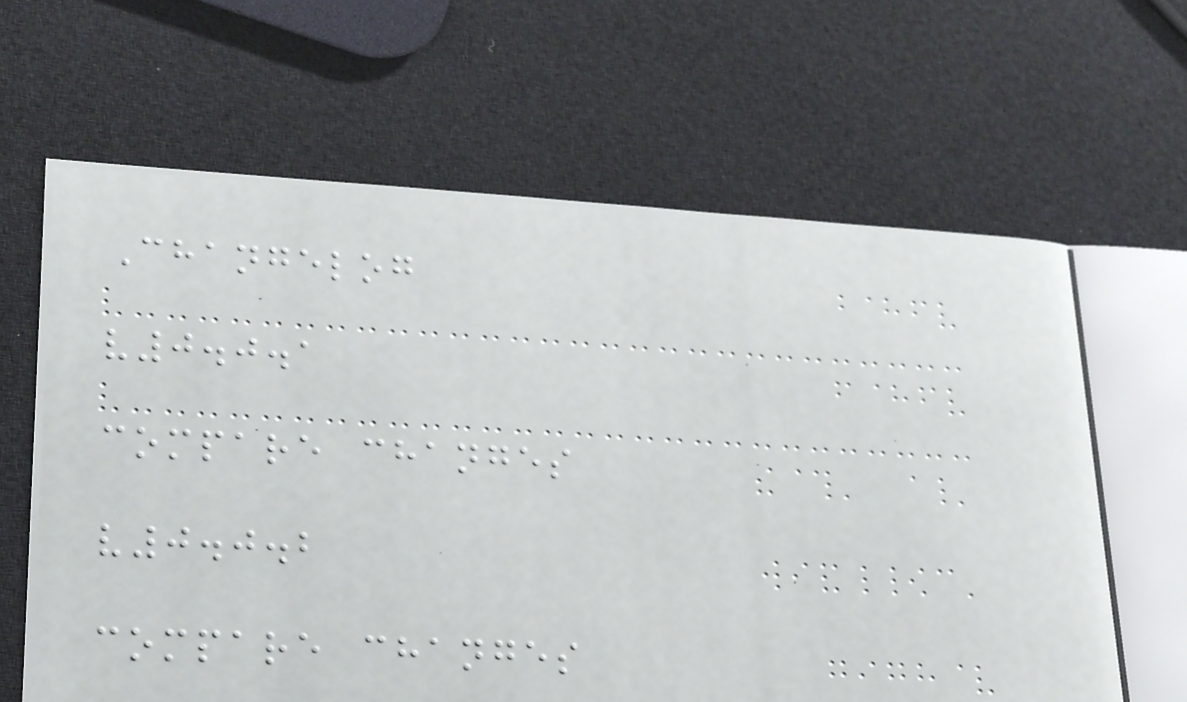Changelog
v0.0.1
compare changes
v0.0.2
compare changes
